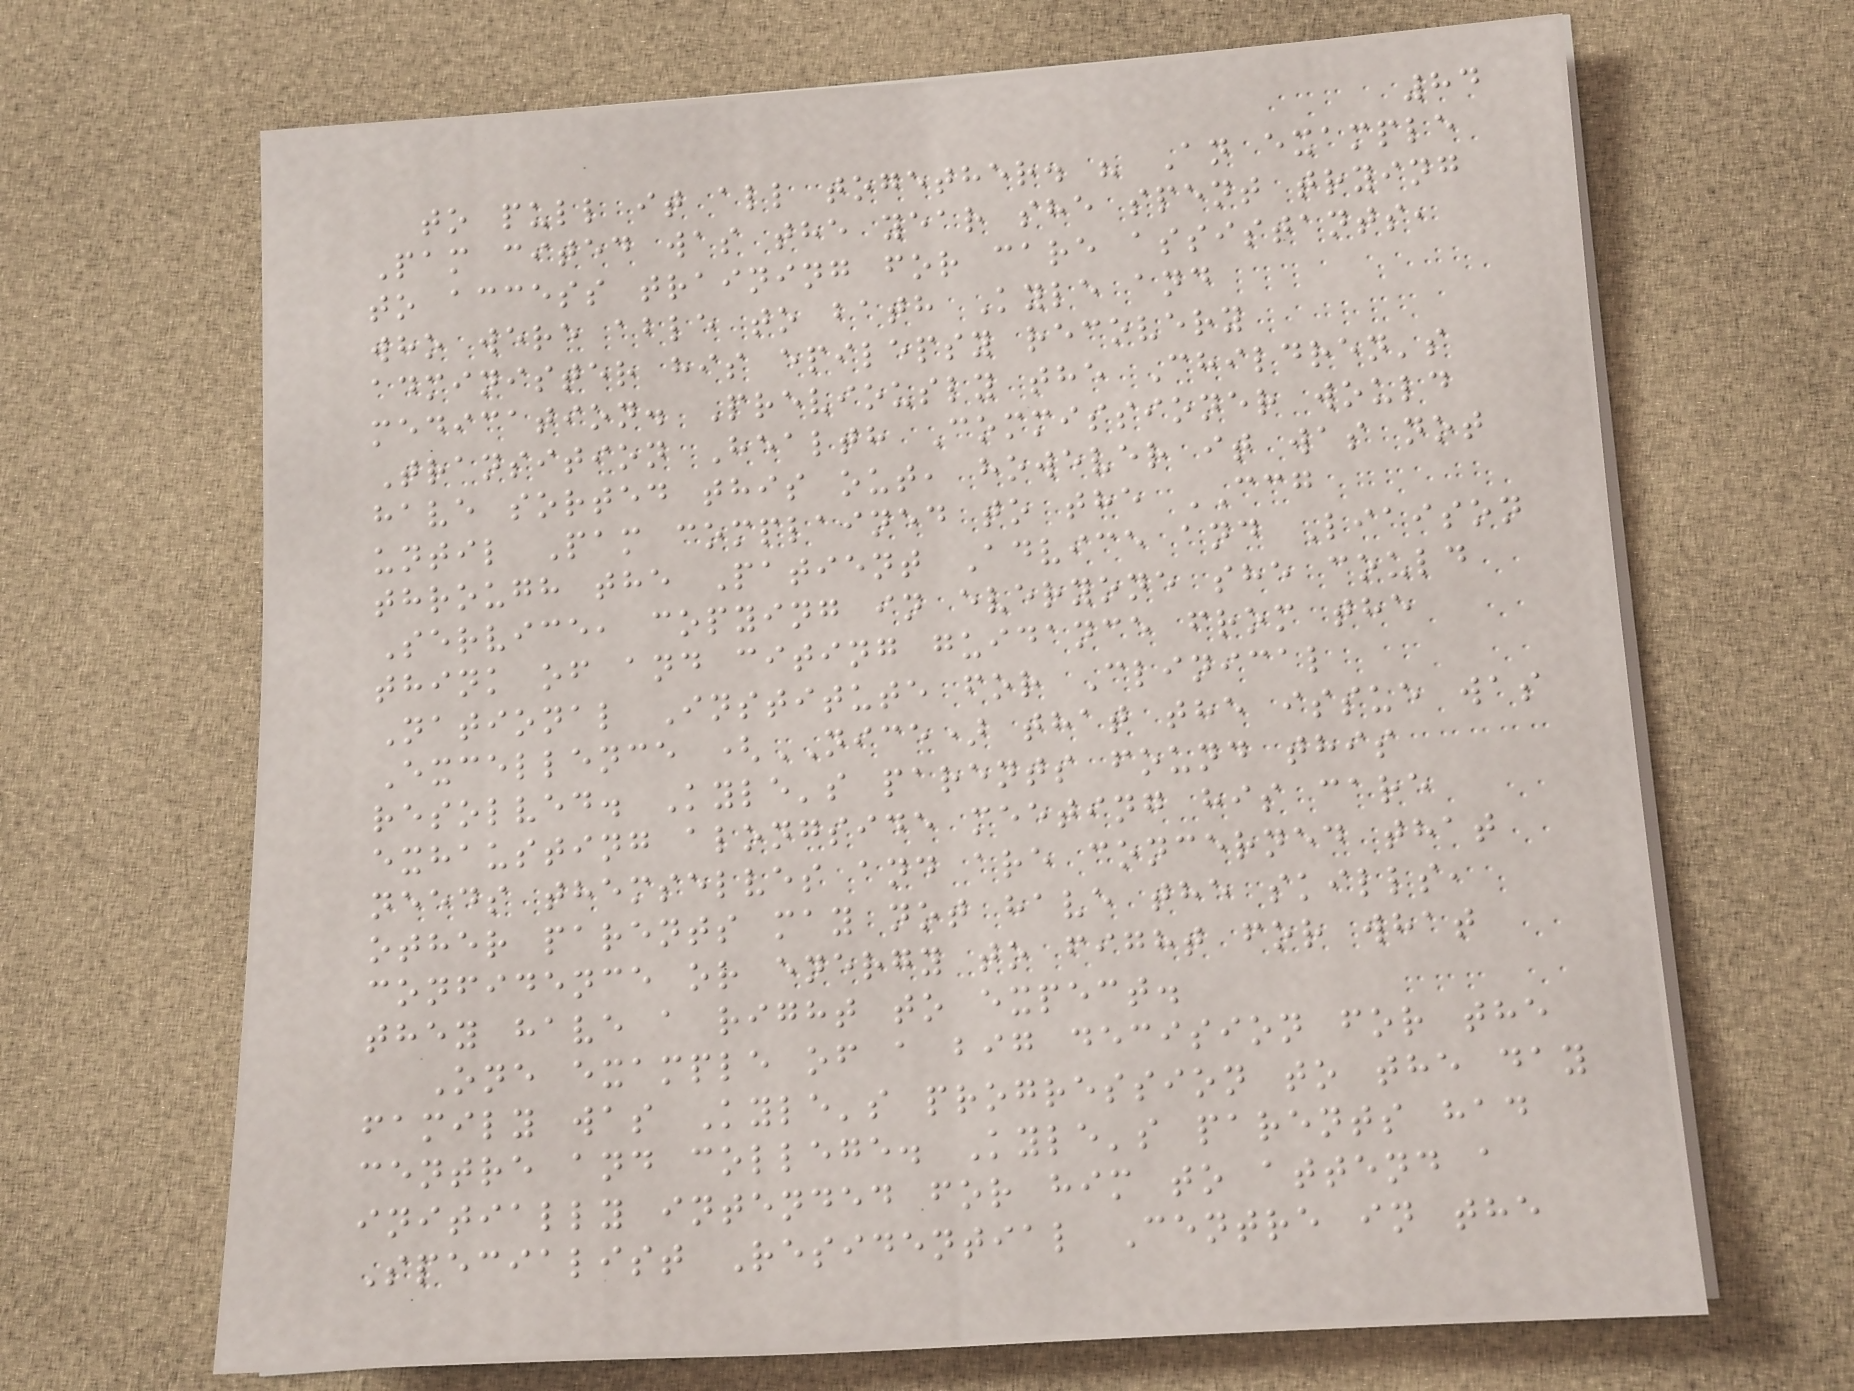84
to pull it all together. " An example
Pam cited was the year she spent trying
to access training for care assistants,
who were able to bath Kyle and
administer his epilepsy recovery
medication. Previously the Children's
Transition Health Commissioner would
have sorted this out, however it was not
until Pam complained to the CCG
through the Patient Advice and Liaison
Service, copying in everyone she could
think of and citing guidance from the
National Institute for Clinical
Excellence (NICE) that the issue was
resolved. Kyle's parents found this
exhausting alongside meeting his care
needs themselves and are concerned that
other parents may not have the skills,
confidence or energy to fight for what
they have a right to expect.
One example of a big decision for the
family was Kyle's progression to the day
centre and college. Kyle's parents had
initially intended for him to attend a
Specialist Residential Centre in the
